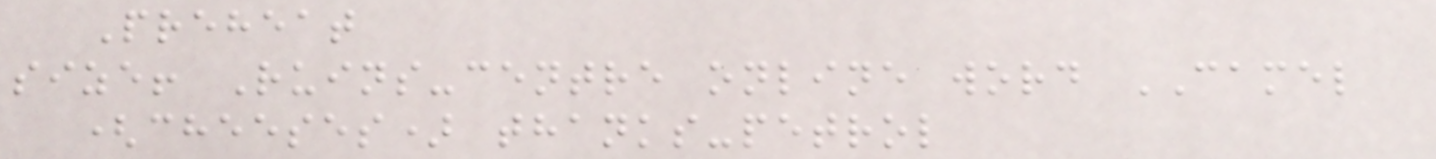Preheat
size! Ruins-centre online word CAMEL
(cheeses) thanks-petrol
